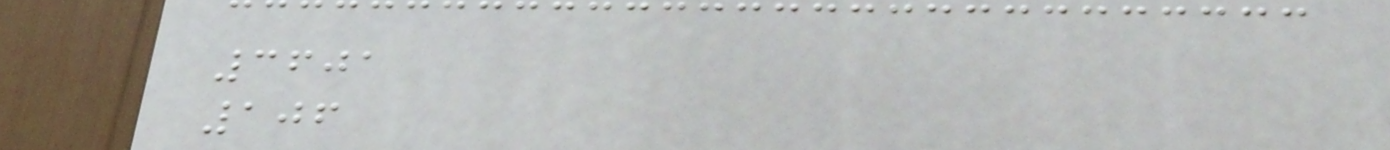3601
106
